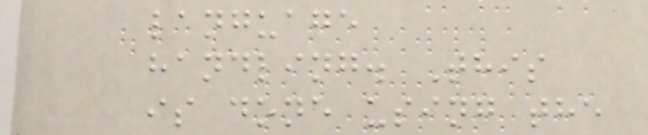language
handling. This
is done using the
